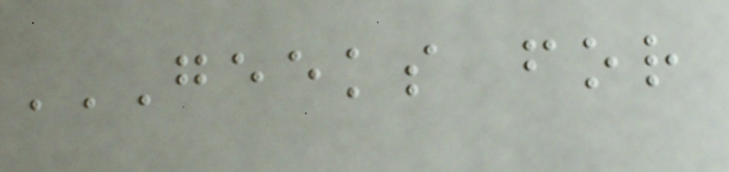GEEKS FOR
